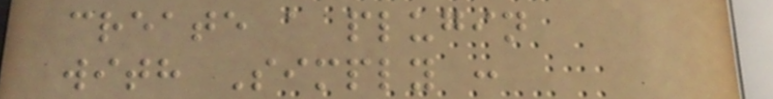create a plugin
with Simply :
